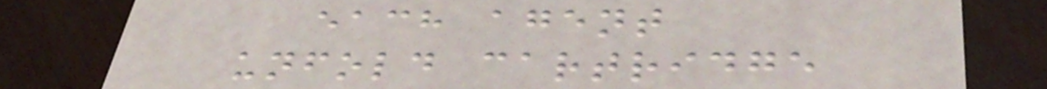each agent
unfold cartridge
